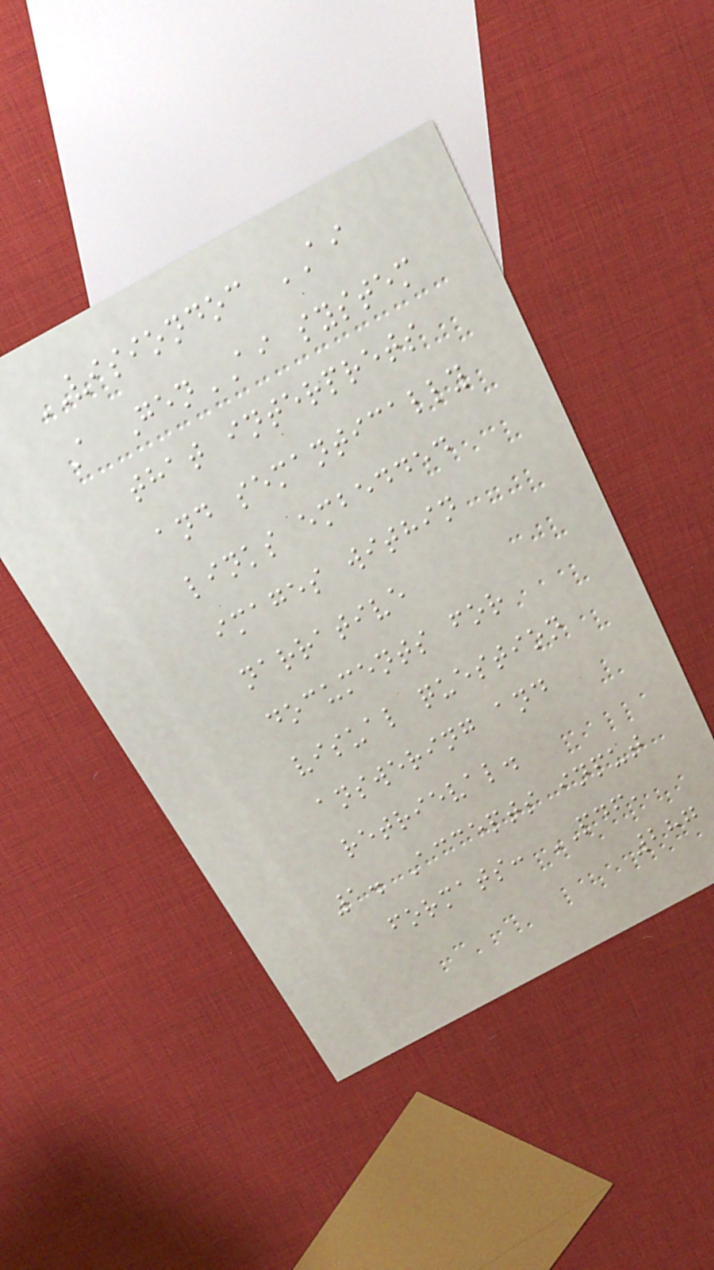VISIONDOC AI
A GenAI system
that interprets
and semantically
links embedded
images within
narrative
documents for
visual question
answering and
retrieval.
1. Accepts input
formats: PDF,
287
